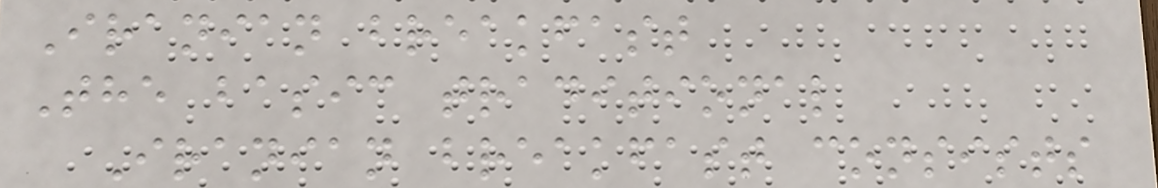Iranian breakfast
The basic traditional
Iranian breakfast consists
